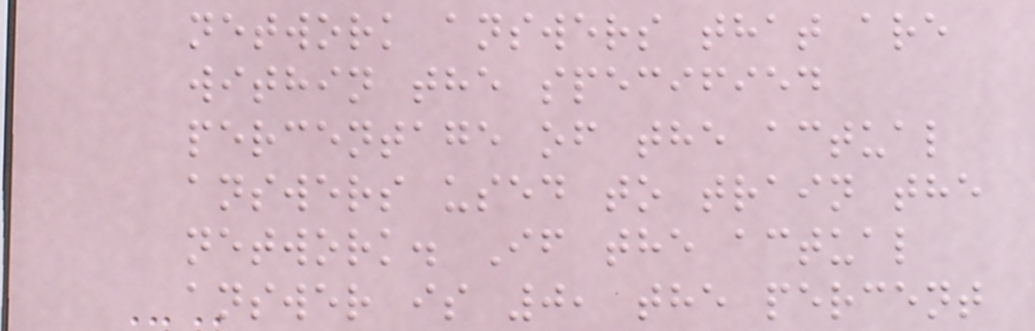network answers that are
within the specified
percentage of the actual
answers used to train the
network. If the actual
answer is 0, the percent
